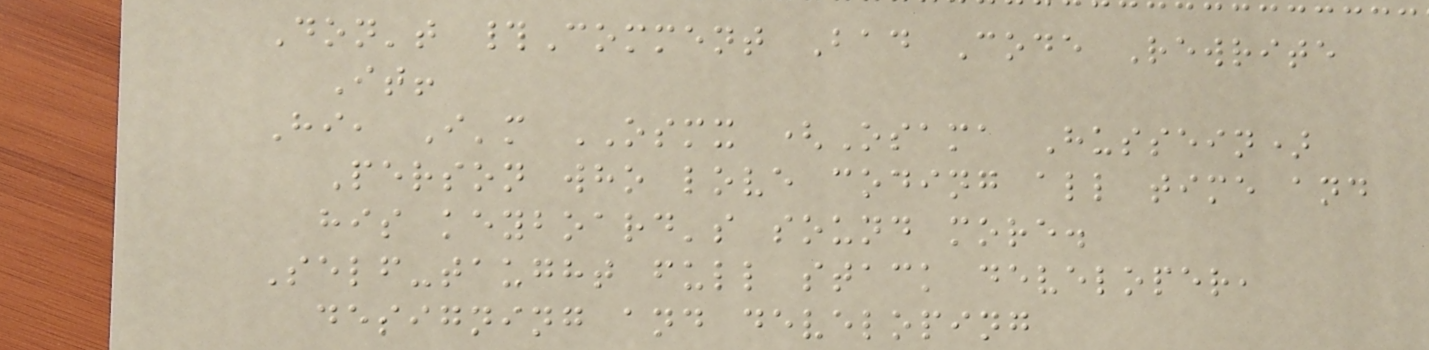Don't #Comment Bad Code Rewrite
It!
Hi, I'm OSMX (Osama Hussein)
Person who love coding all time and
his keyboard's sound more.
Self-taught full stack developer,
designing and developing
